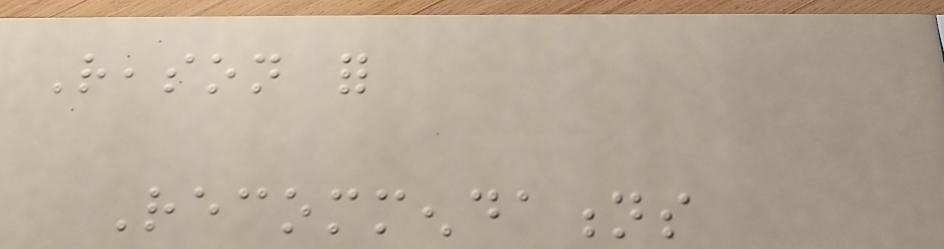Reason for
Recommendations
